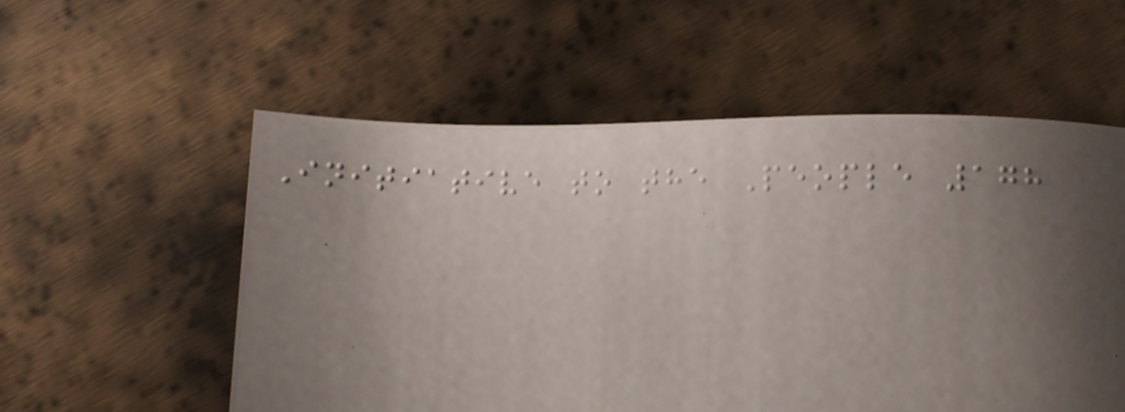Initiative to the People 178
